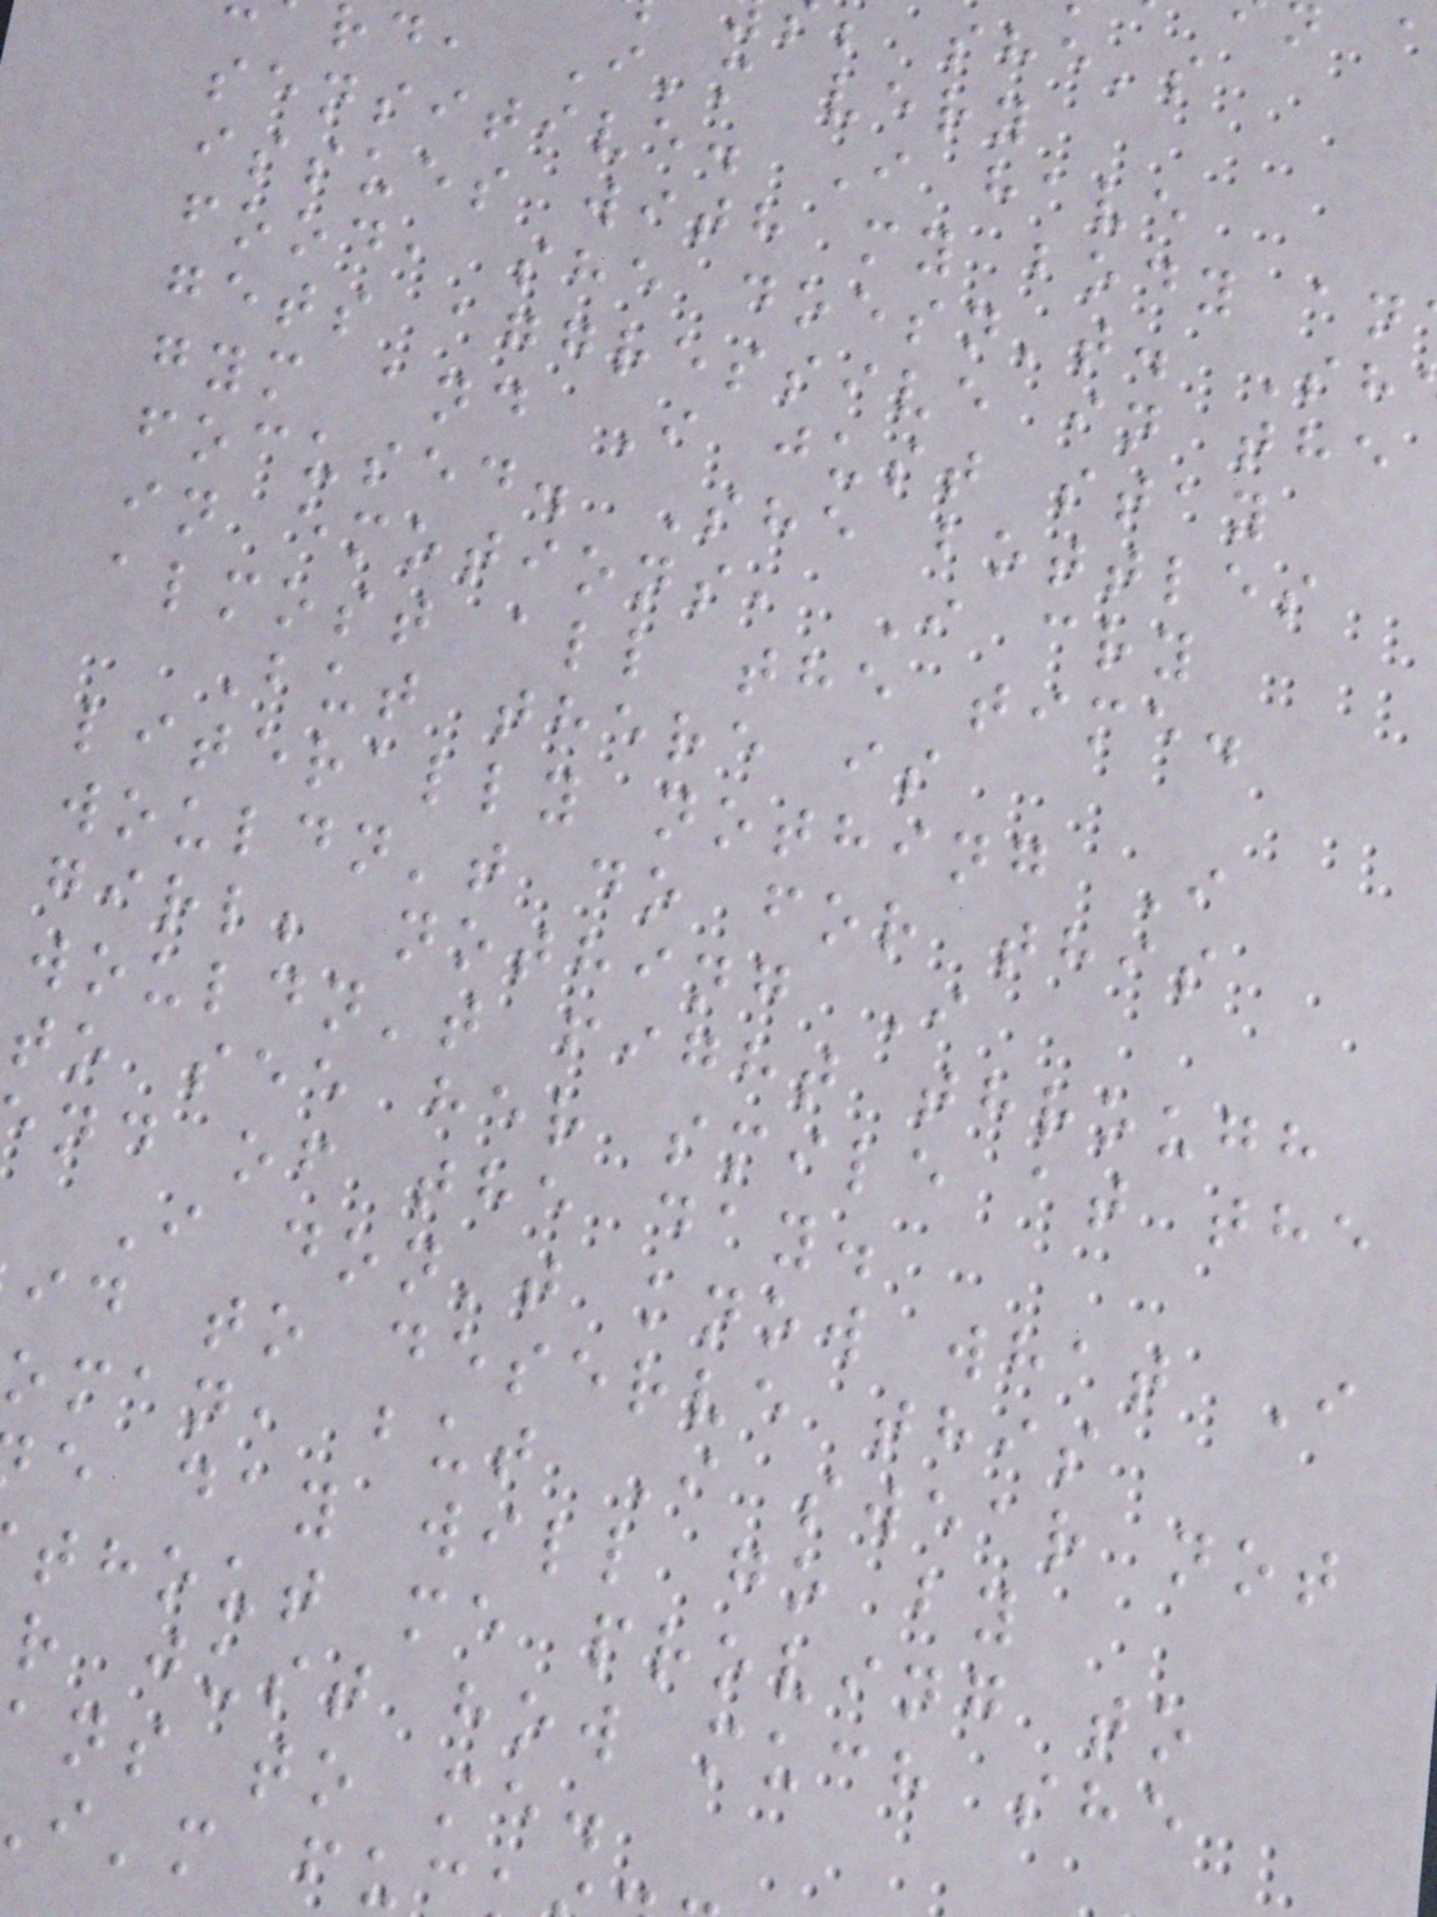; she's
rd, I'm very
sensitive. I have
issues with my body an
food, she doesn't. Sh
gets aggressive in the
gym and I just stay
focused. She bottles
in emotions, I cry
almost all the time.
But there is
literally nothing I
wouldn't do for this
girl; nothing I
wouldn't fight through
to see her smile at the
nd of the day.
I don't know what I
id to deserve this
oman, but I swear not
e day will go by
thout me proving to
r just how much she
ans to me.
i'm fu
